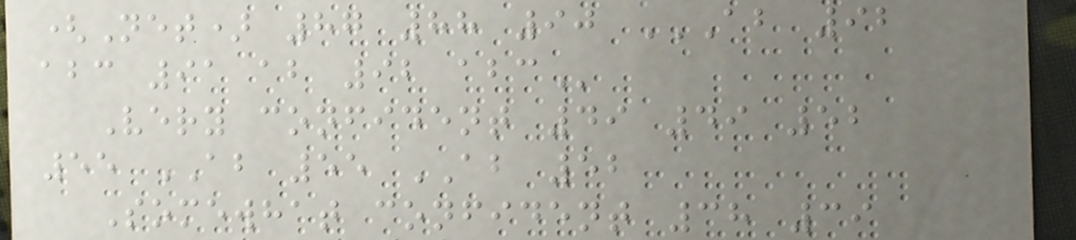(Net) 87 88 90 AB 92
ABC 91 AB 92 ABC
Very confident 49 49 52
55 AB 55 AB 52
Somewhat confident 38 39
